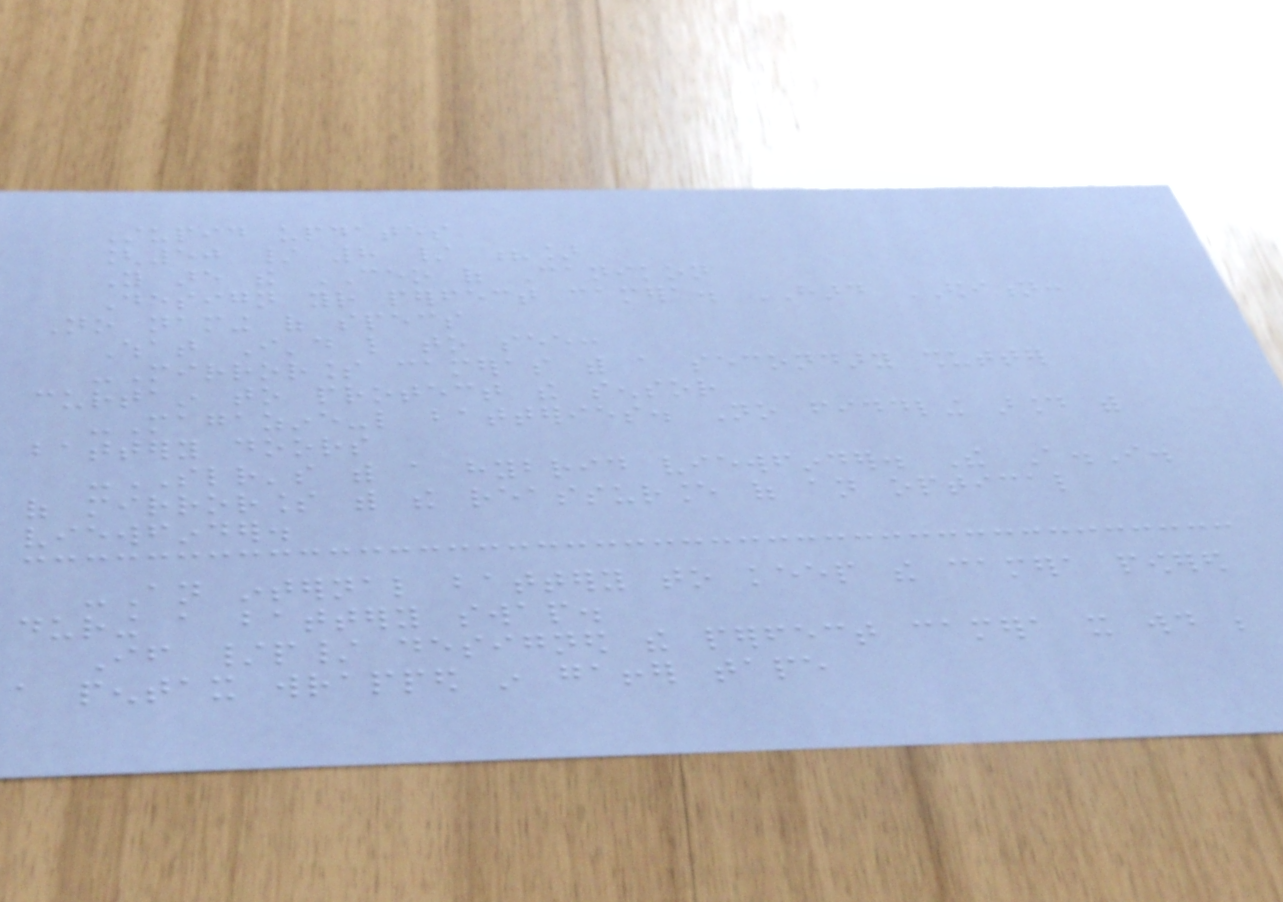Stupid updates
[50 / 8 / ?]
You are the CEO of Canikon
Design your perfect camera. HARD EDITION:
No naming of specs
What I'd like to see:
-Mirrorless cameras with a secondary shutter
curtain to protect the sensor
-Magazine-like batteries. No fiddling around with
battery doors
-SLR's with a hybrid viewfinder. The A.I.
of mirrorless with the reassurance of an optical
viewfinder.
-An internal battery to keep the camera powered
during a battery swap.
If /p/ designed the perfect camera it would be
a pentax wrapped in gaffer tape
